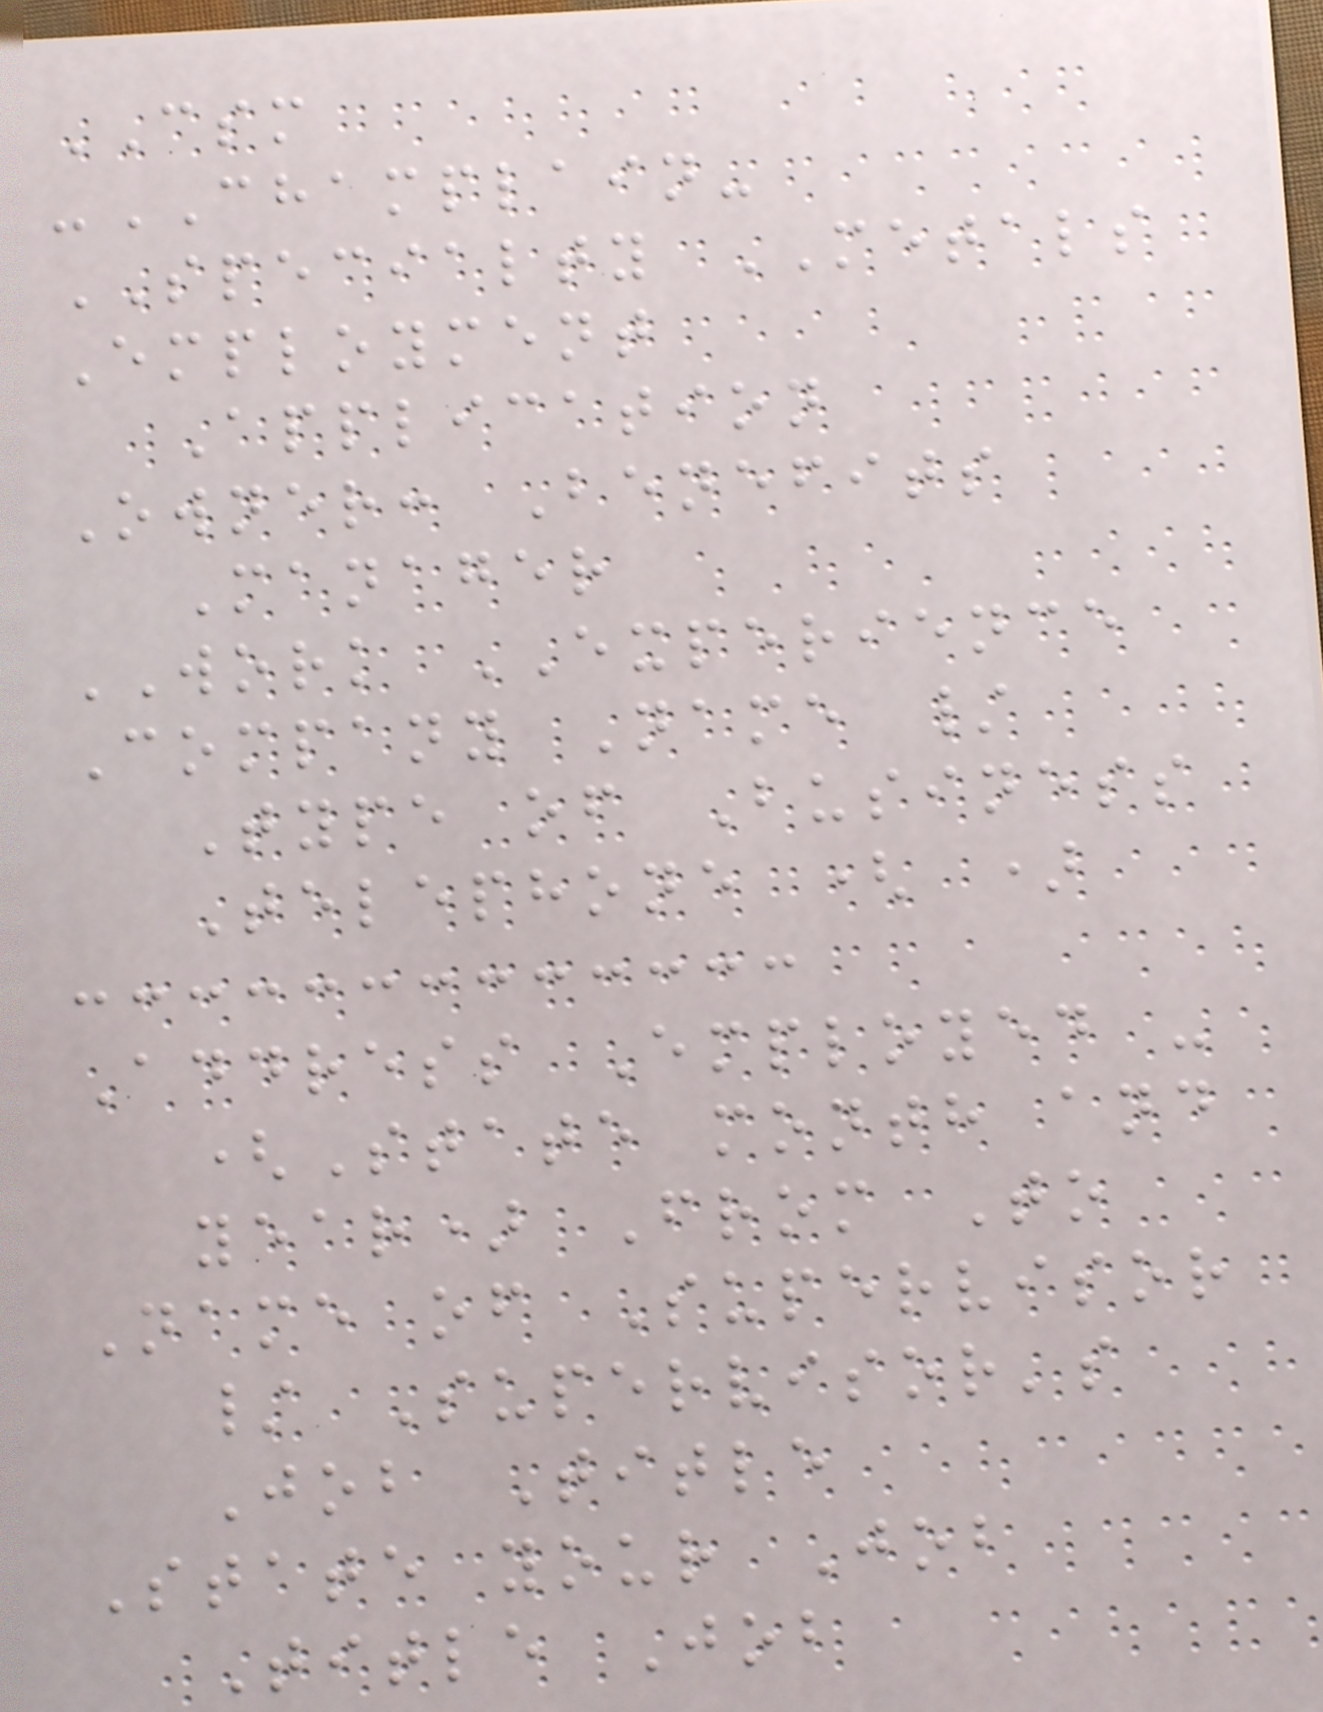CSM
-CHAMPLAIN-
SPECIALTY METALS
Employment
Application
Owner: Benefits
Manager
WORK EXPERIENCE
Company Name /
Type of Business
Telephone ( )
Address Employed -
(State month and
year) From To
Name of Supervisor
/ Supervisor's
Job Title
State your Job
Title Job
